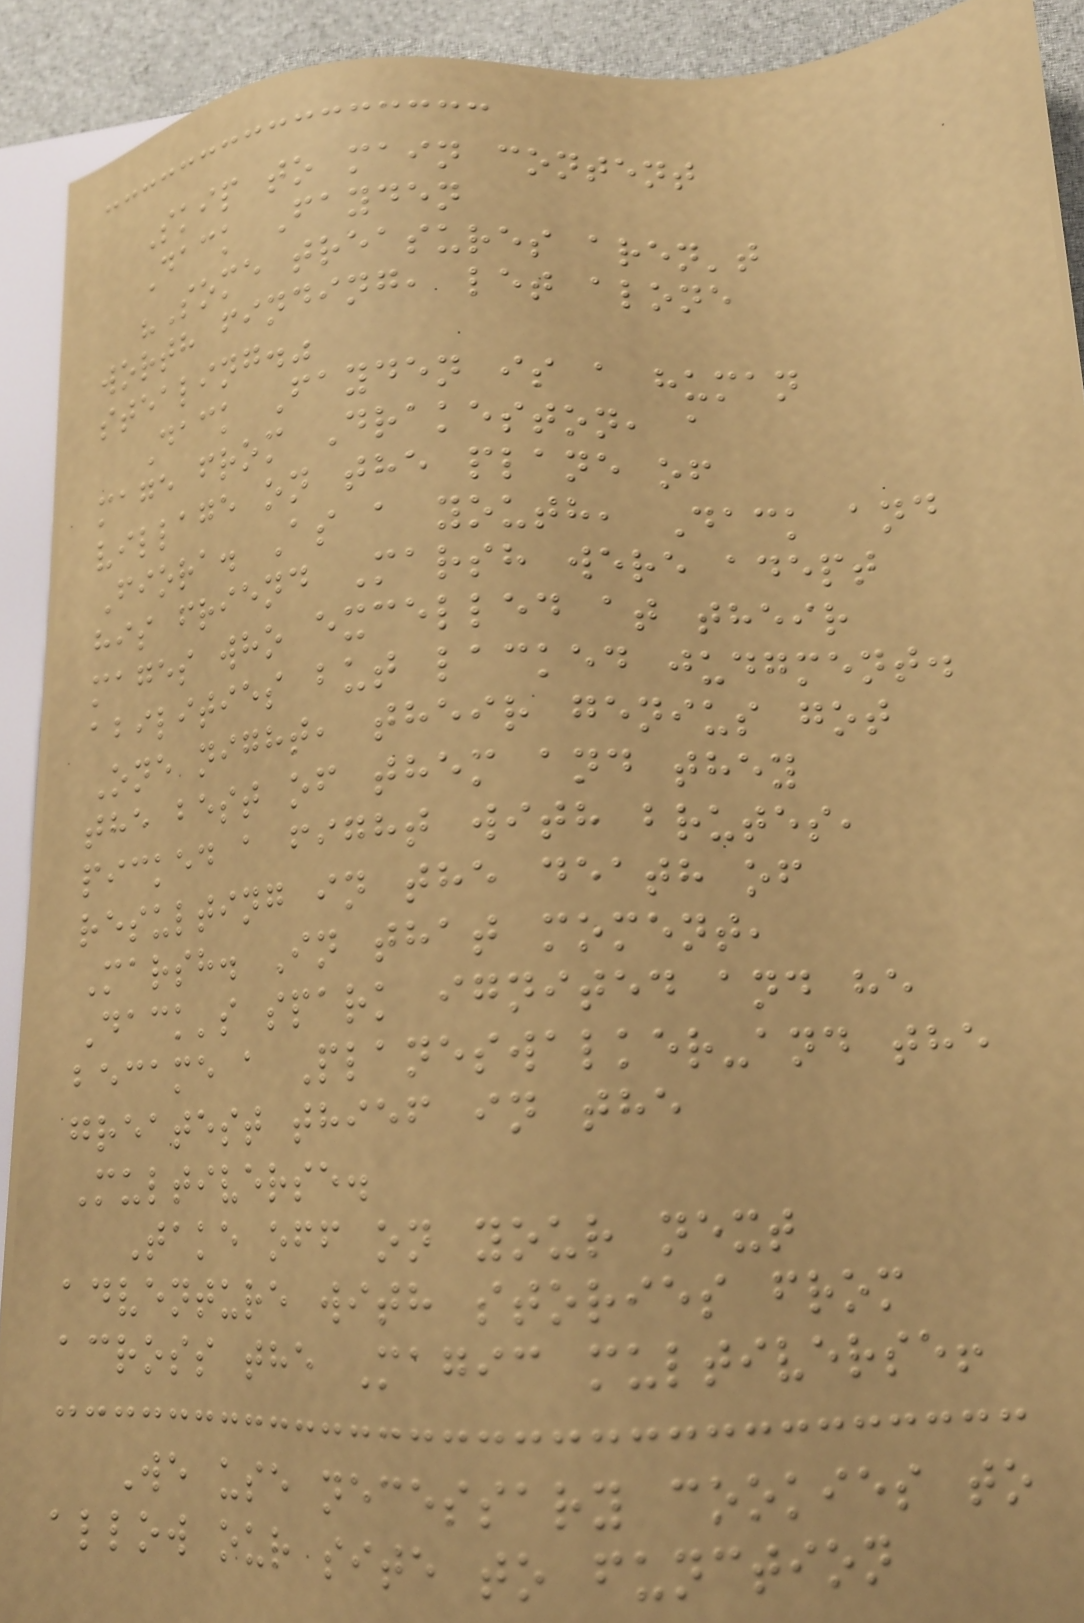Skip to main content
Dack Fayden
"Some treasures aren't
worth finding, let alone
stealing."
Dack Fayden is a human
mage from Drakeston, a
village on the plane of
Fiora. As a youth, Dack and
his friend Marsh were adept
mages who excelled at their
abilities but lacked judgment.
One night, their genius got
the best of them and they
picked a fight with brutes,
resulting in the death of
Marsh. In that moment,
Dack's spark ignited and he
became a Planeswalker-and the
greatest thief in the
Multiverse.
Take off on your next
adventure with stories from
across the Magic multiverse!
We use necessary cookies to
allow our site to function
